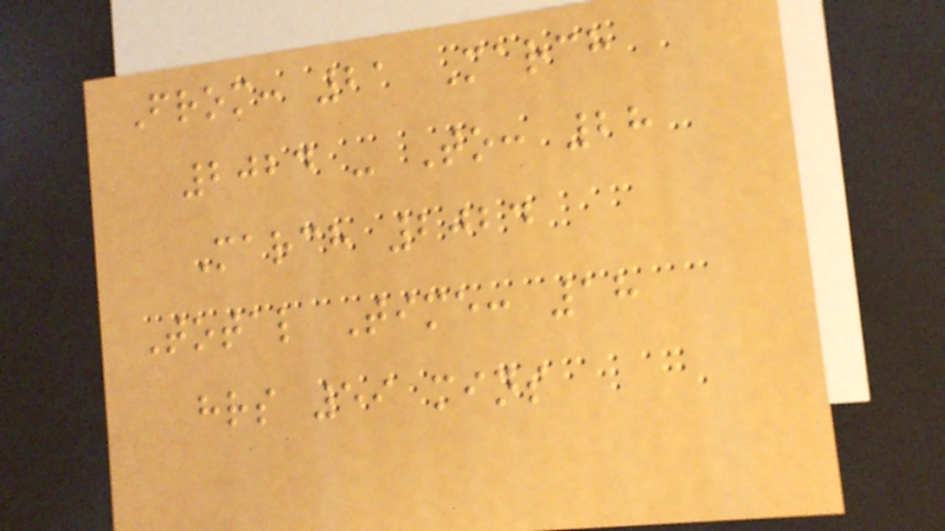From: 21 March
2024 - To: 28
March 2024
Total Time: 18
hrs 59 mins
